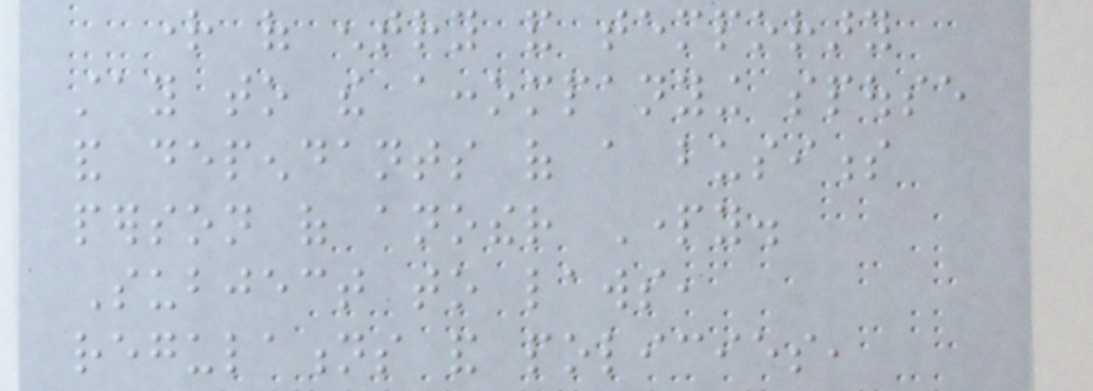right of entry and temporary
stay to the accompanying spouse
and dependants of a business
person of another Party.
Subject to laws,
regulations and policies,
